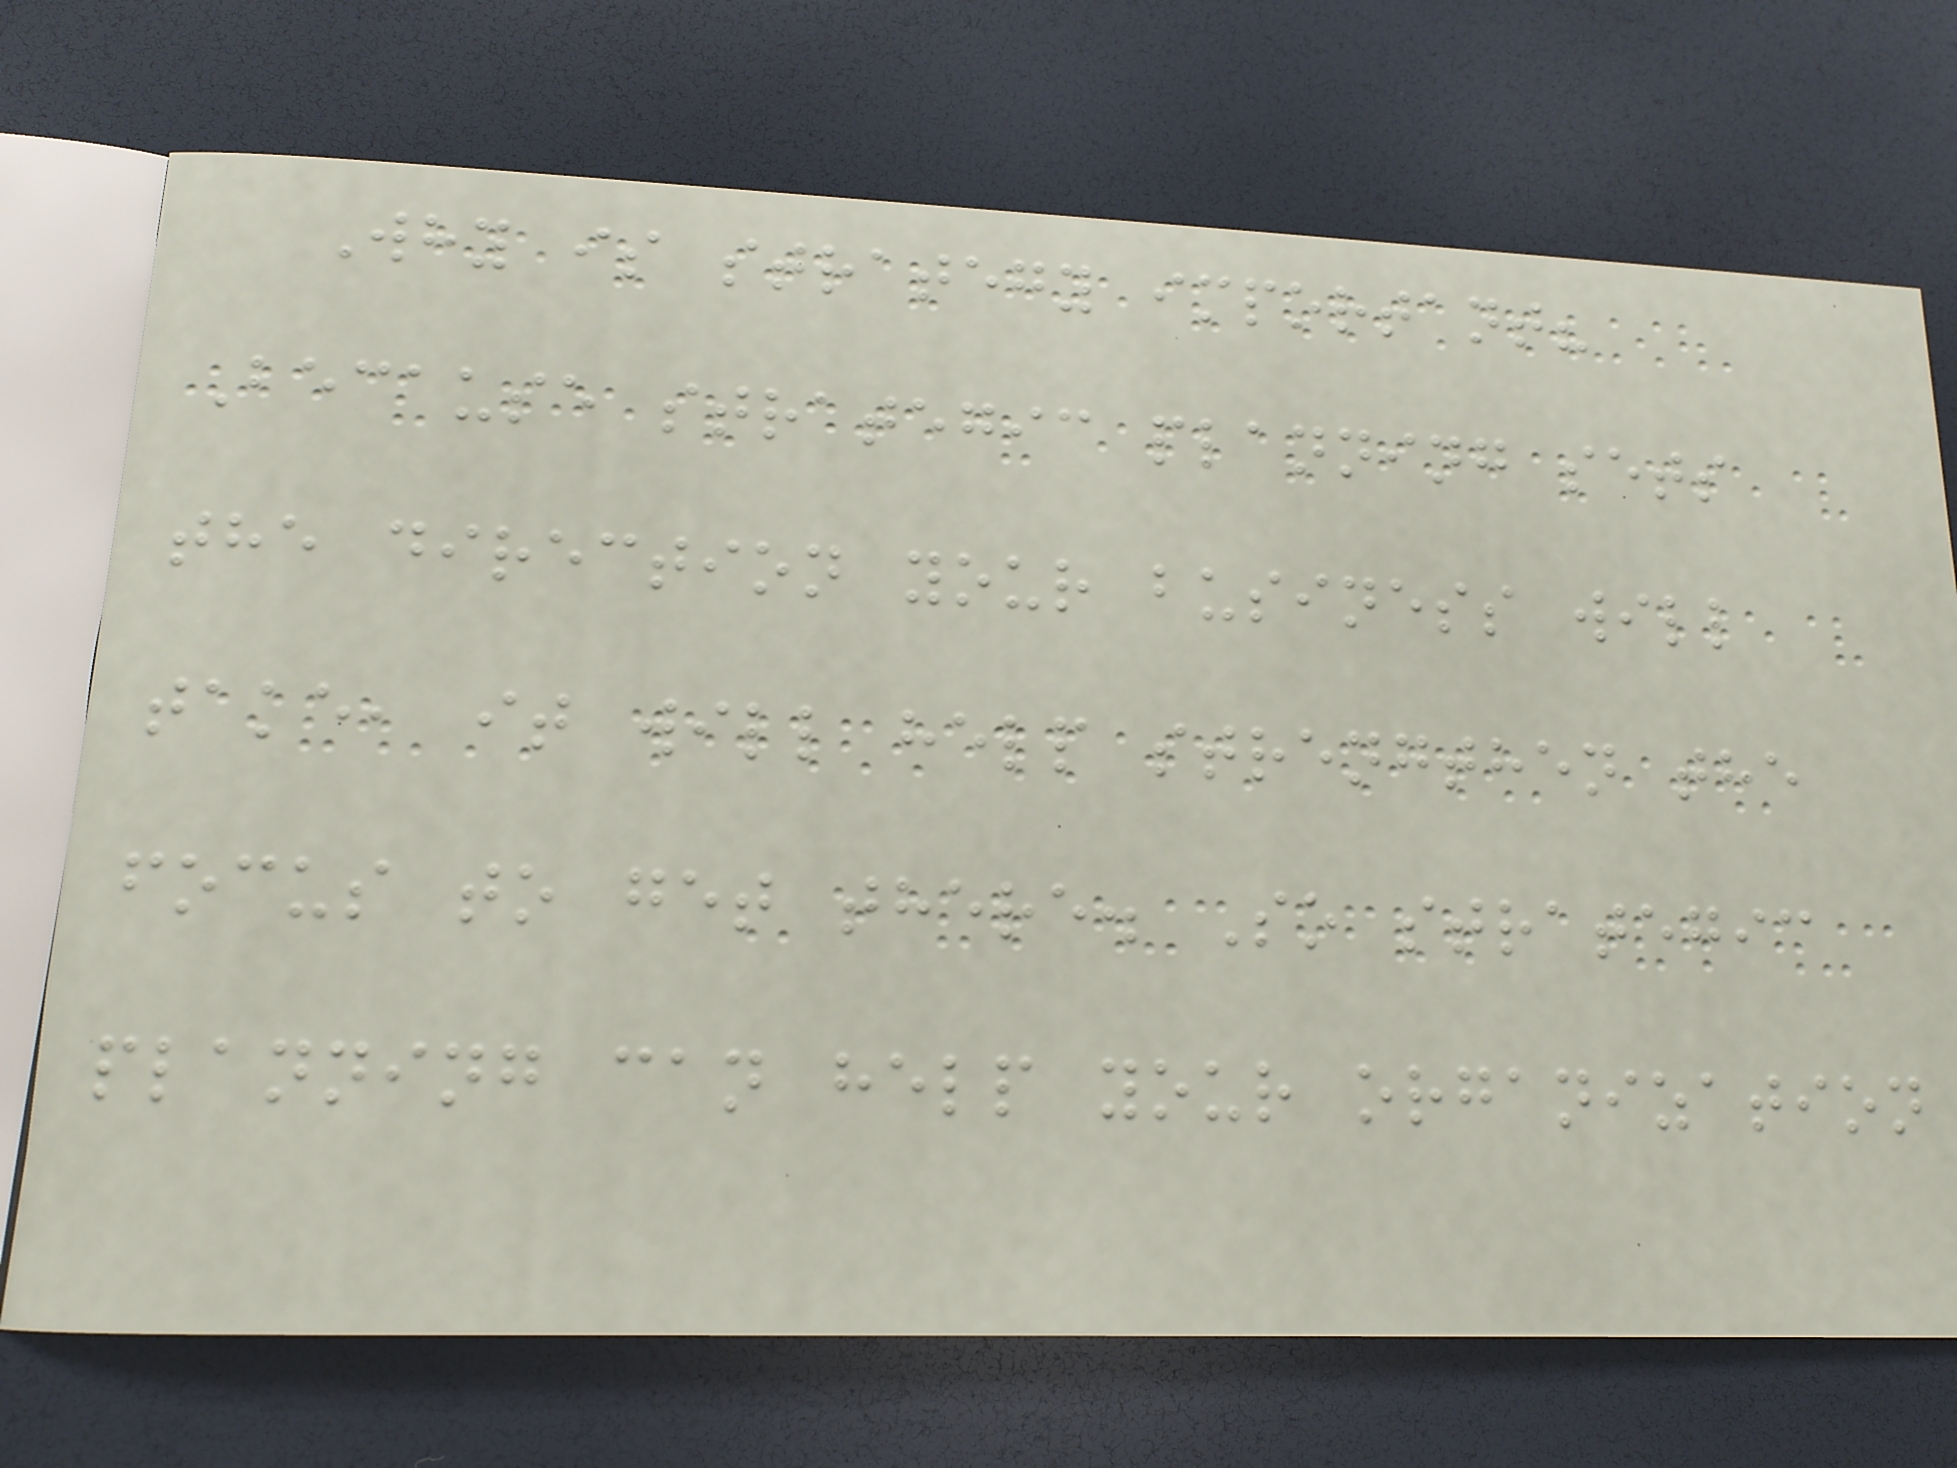Why is strategy important?
Because strategic planning sets
the direction your business will
take, it will help strengthen the
focus to get there. So strategic
planning can help your organization
